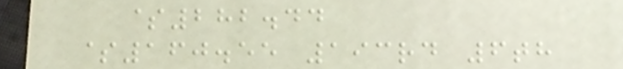$282.44
$160.55 193rd 6th
